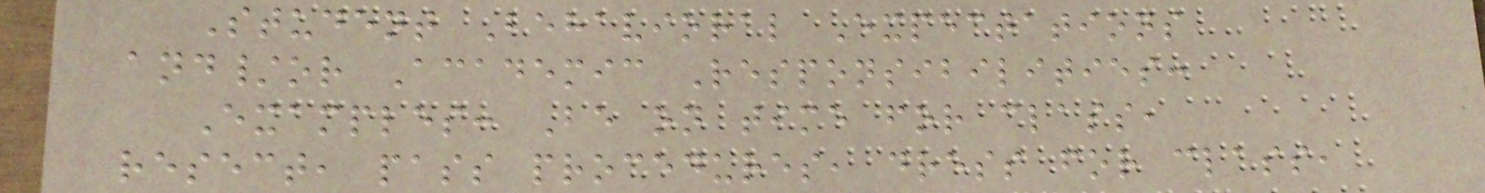Student Behavioral Expectations
and/or Academic Responsibilities:
Examples: Be on time for class,
resect, pass procedures, dress for class,
